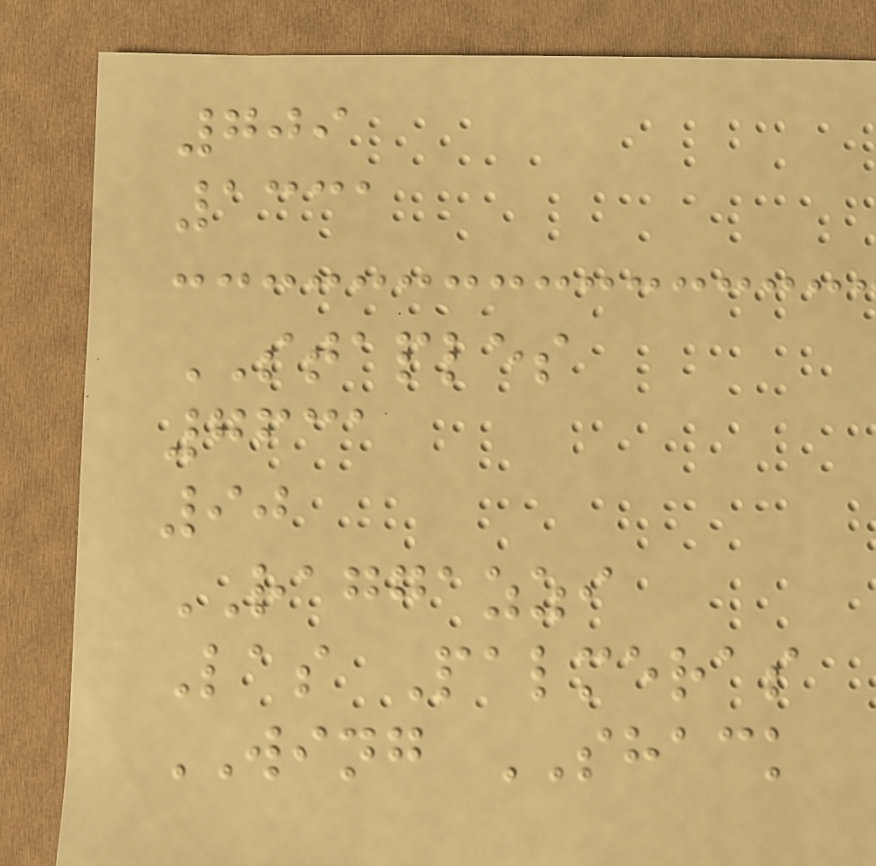709
1331
STAPLES
7631
90
RAGGAZZI
Las Palmeras
WING SHACK
